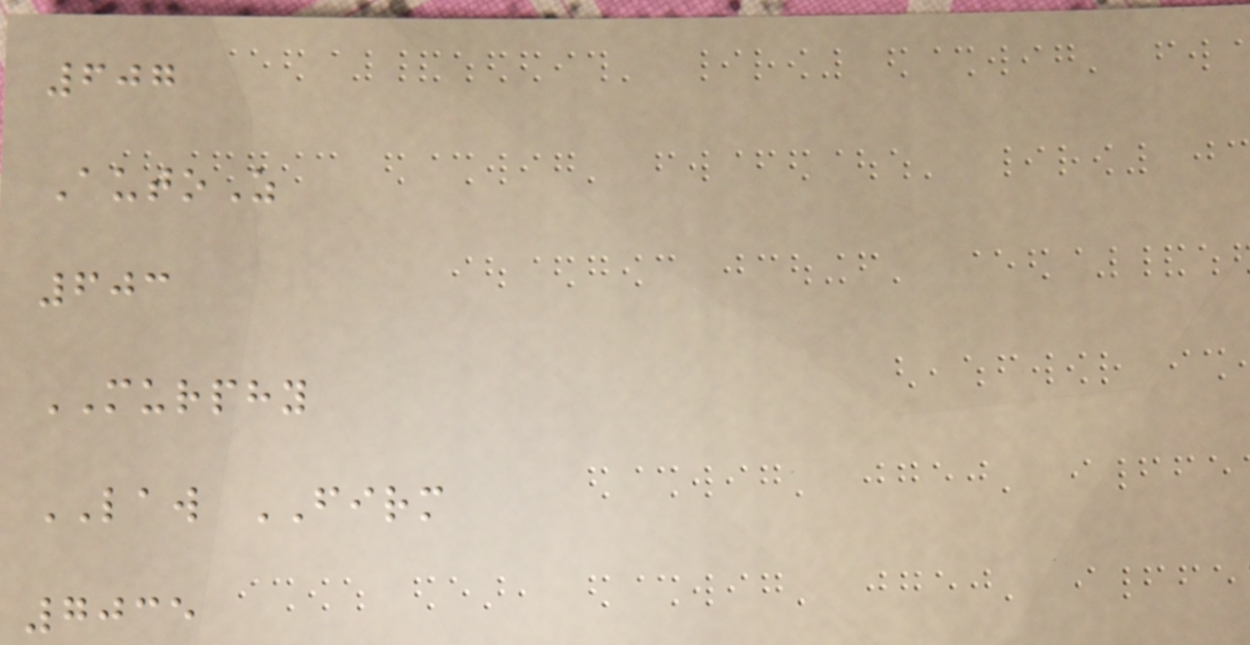607
AutoZ
603
MURPHY
LAW FIRM
7035
